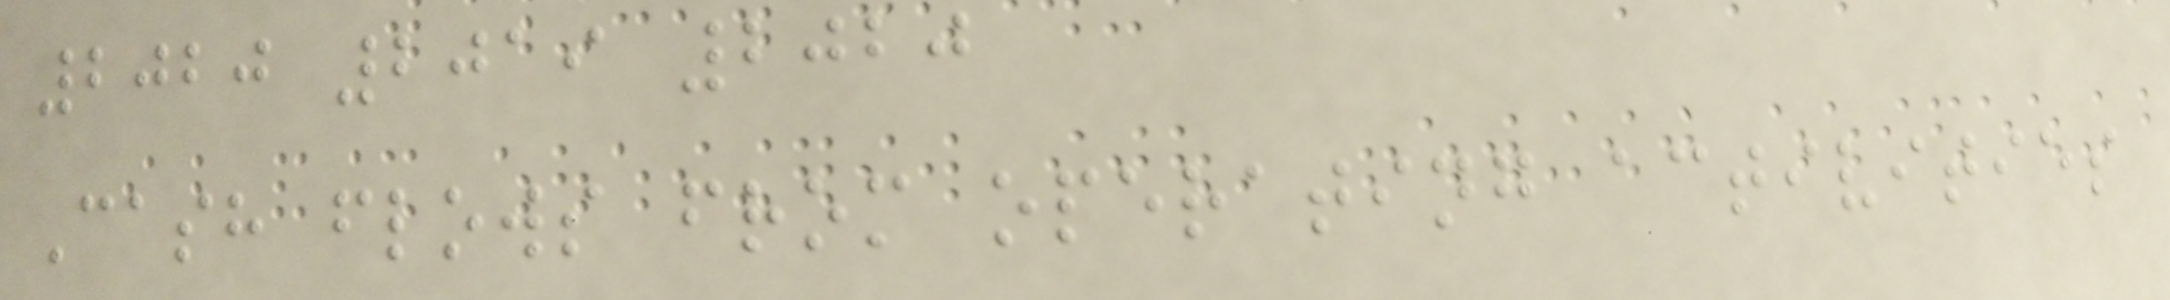2020 2019 2020
Cash flows from operating activities
